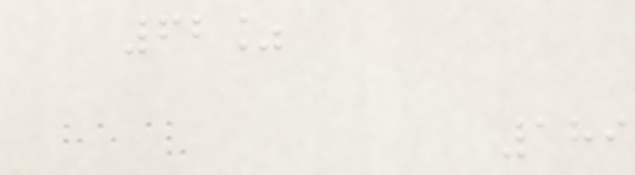62%
189
